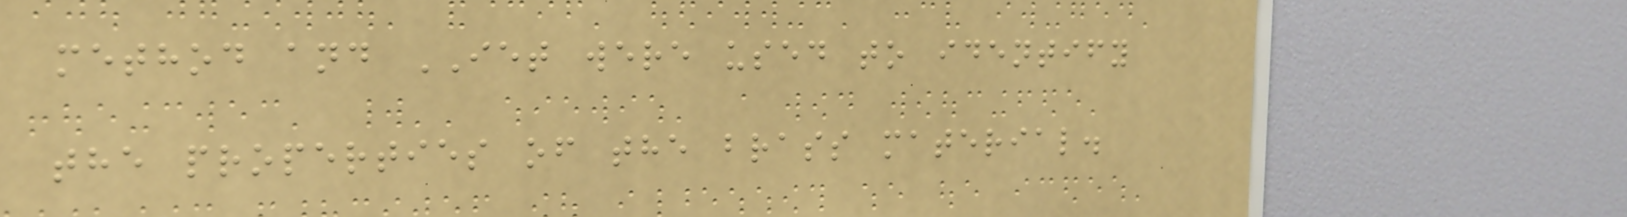method and IET were used to identify
the properties of the brass material.
